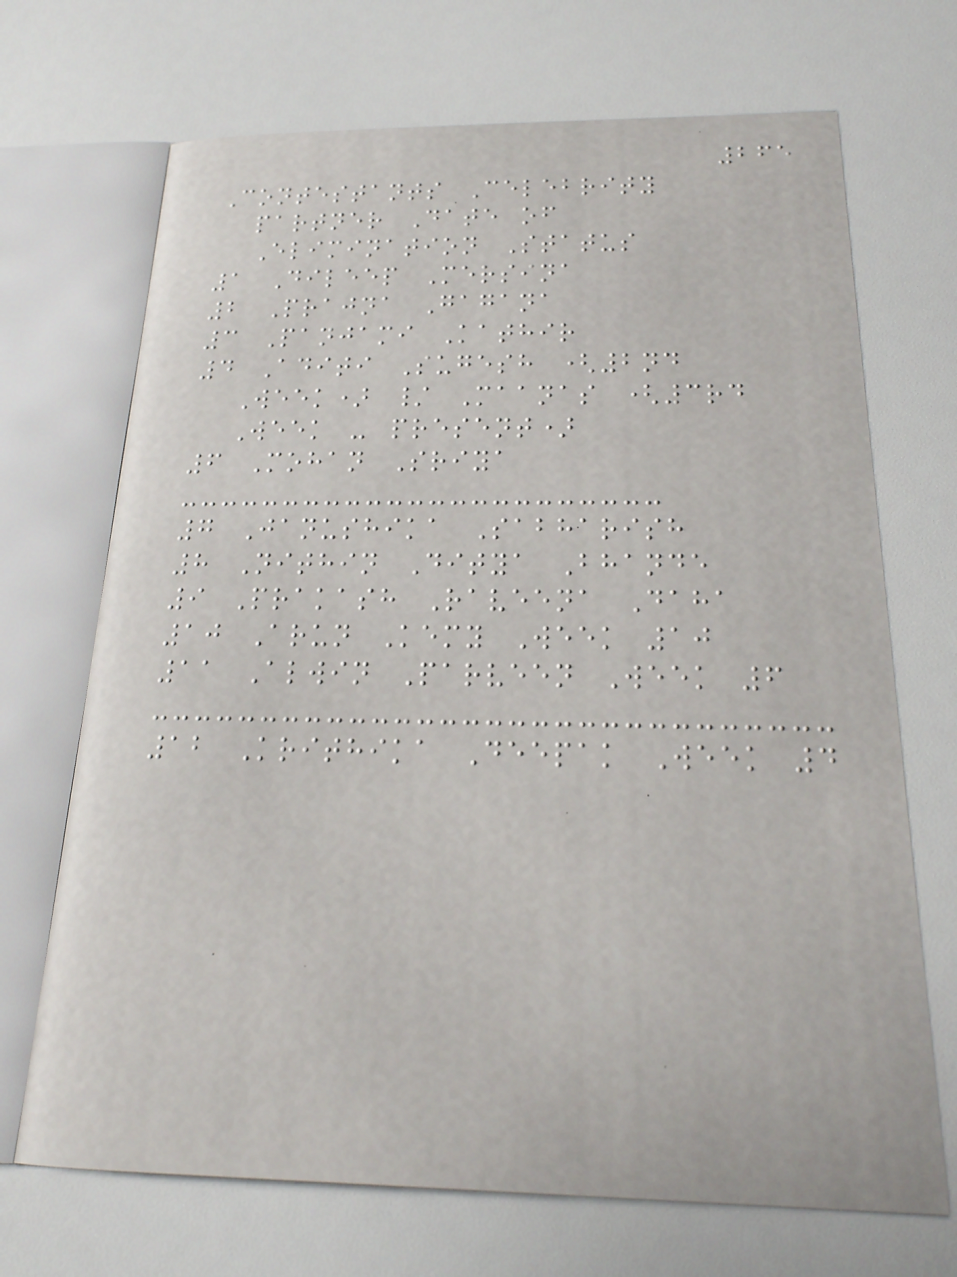265
Contestants Celebrity
partner Date of
Elimination Status
1 Dileep Mersina
2 Prajna Gagana
3 Panjami Kathir
4 Aditi Sugesh (2nd
Week) / Maanas (3rd
Week - present)
6 Mohan Sriya
7 Janushika Sabharish
8 Nithin Ditya Bhande
9 Prakash Raveena Daha
10 Arun Kemy Week 10
11 Alwin Parveen Week 6
12 Krithika Deepak Week 4
